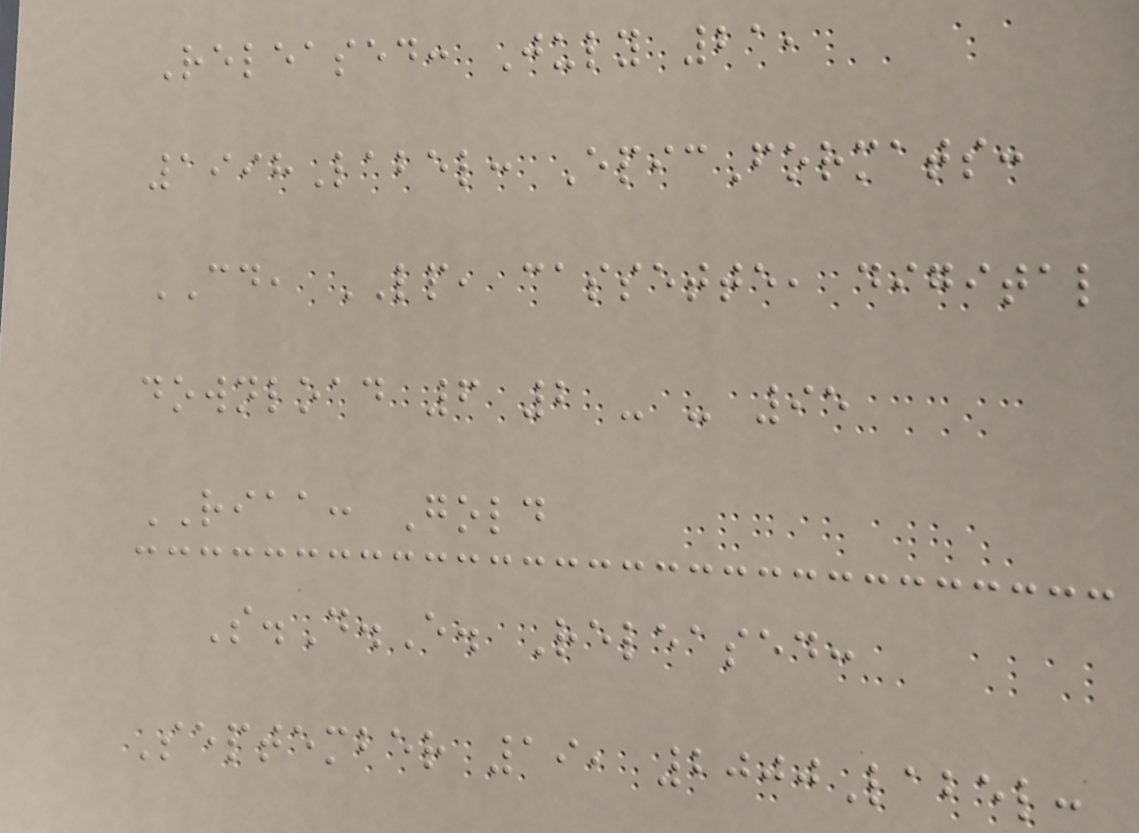Released: July 21,
1998Label: EpicFormats:
CD, LP, cassette, digital
download 6 2 - - 95
RIAA: Gold
S.D.E. Released:
September 19, 2000Label:
